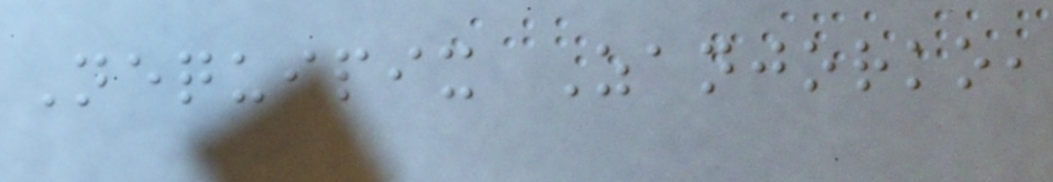Nequipix Zanjorko,
